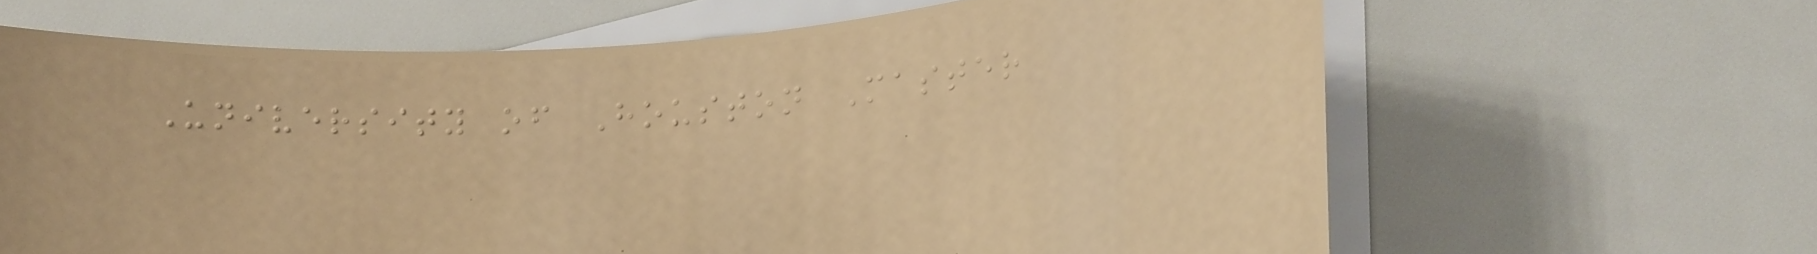University of Houston Master
